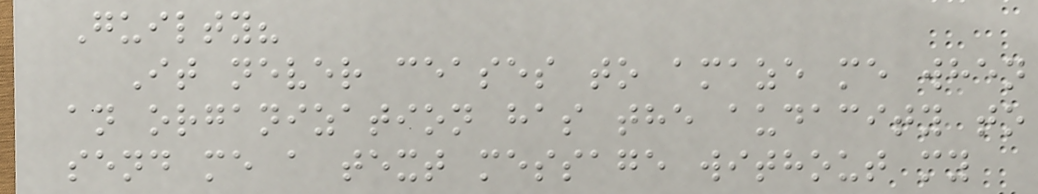Guilty?
It never ceases to amaze me when
an organization has the audacity to
send me a text message without my
